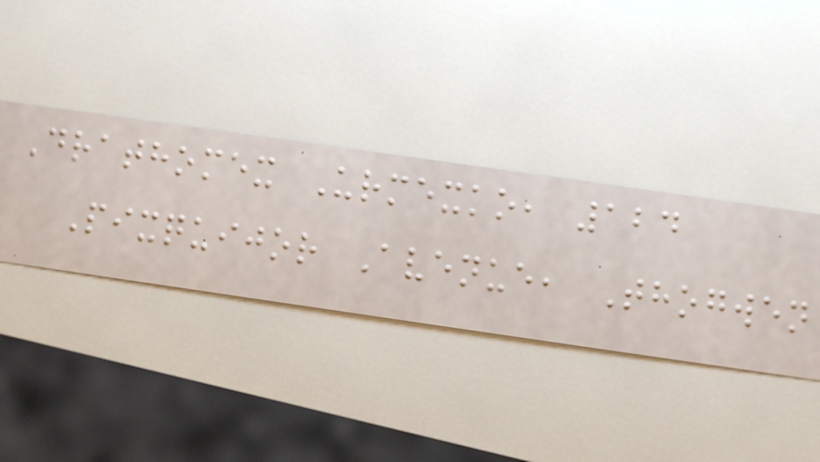Drathomex Urmexko, 124
Pixquijor Avenue, Thogwen
